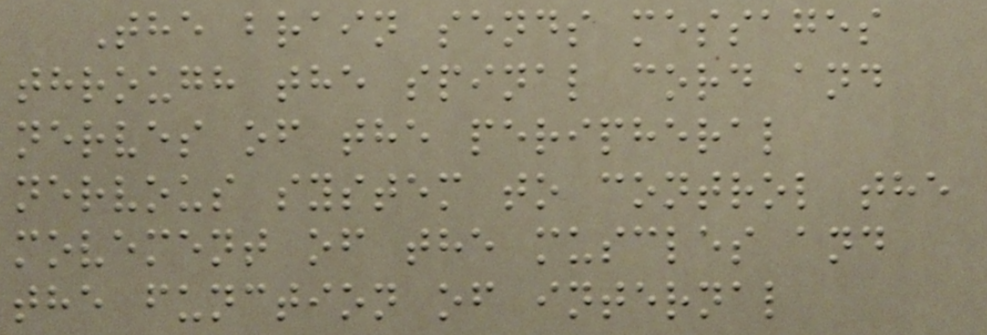The brain sends messages
through the spinal cord and
nerves of the peripheral
nervous system to control the
movement of the muscles and
the function of internal
